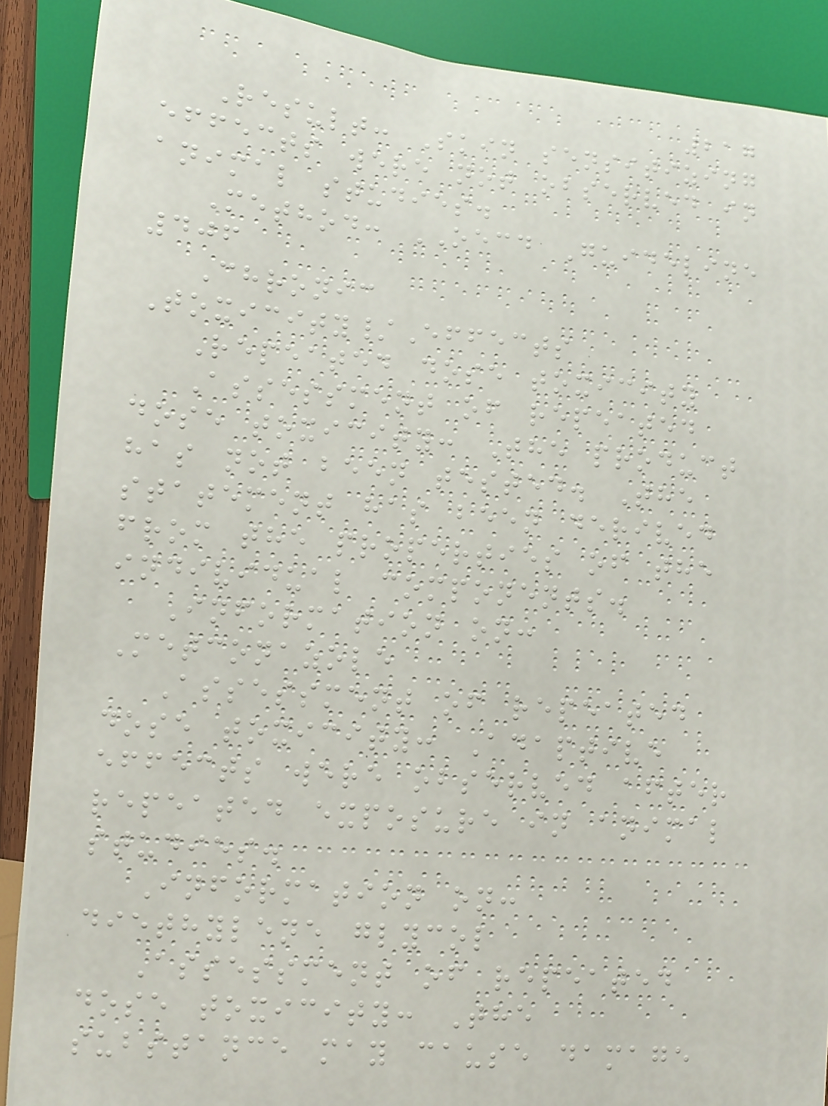217
Result: Skin sensitizing
effects were not observed in
animal studies.
Method: OECD Guideline
406
Chronic
Toxicity/Effects
Repeated dose toxicity
Assessment of repeated
dose toxicity: The product
has not been tested. The
statement has been derived
from the properties of the
individual components.
Information on:
Metconazole
Assessment of repeated
dose toxicity: Adaptive
effects were observed after
repeated exposure in animal
studies.
Information on:
diethylene glycol
Assessment of repeated
dose toxicity: The
substance may cause damage
